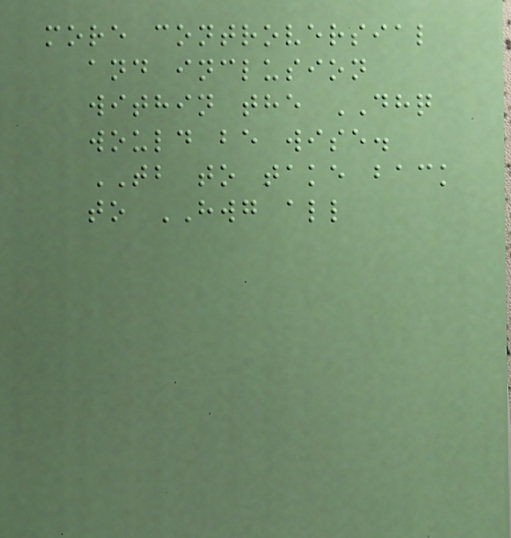more controversial
and inclusion
within the DHQ
would be wise.
TB to take back
to HWG all
